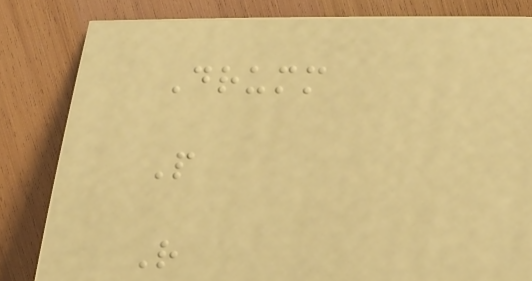Drumm
P
R
